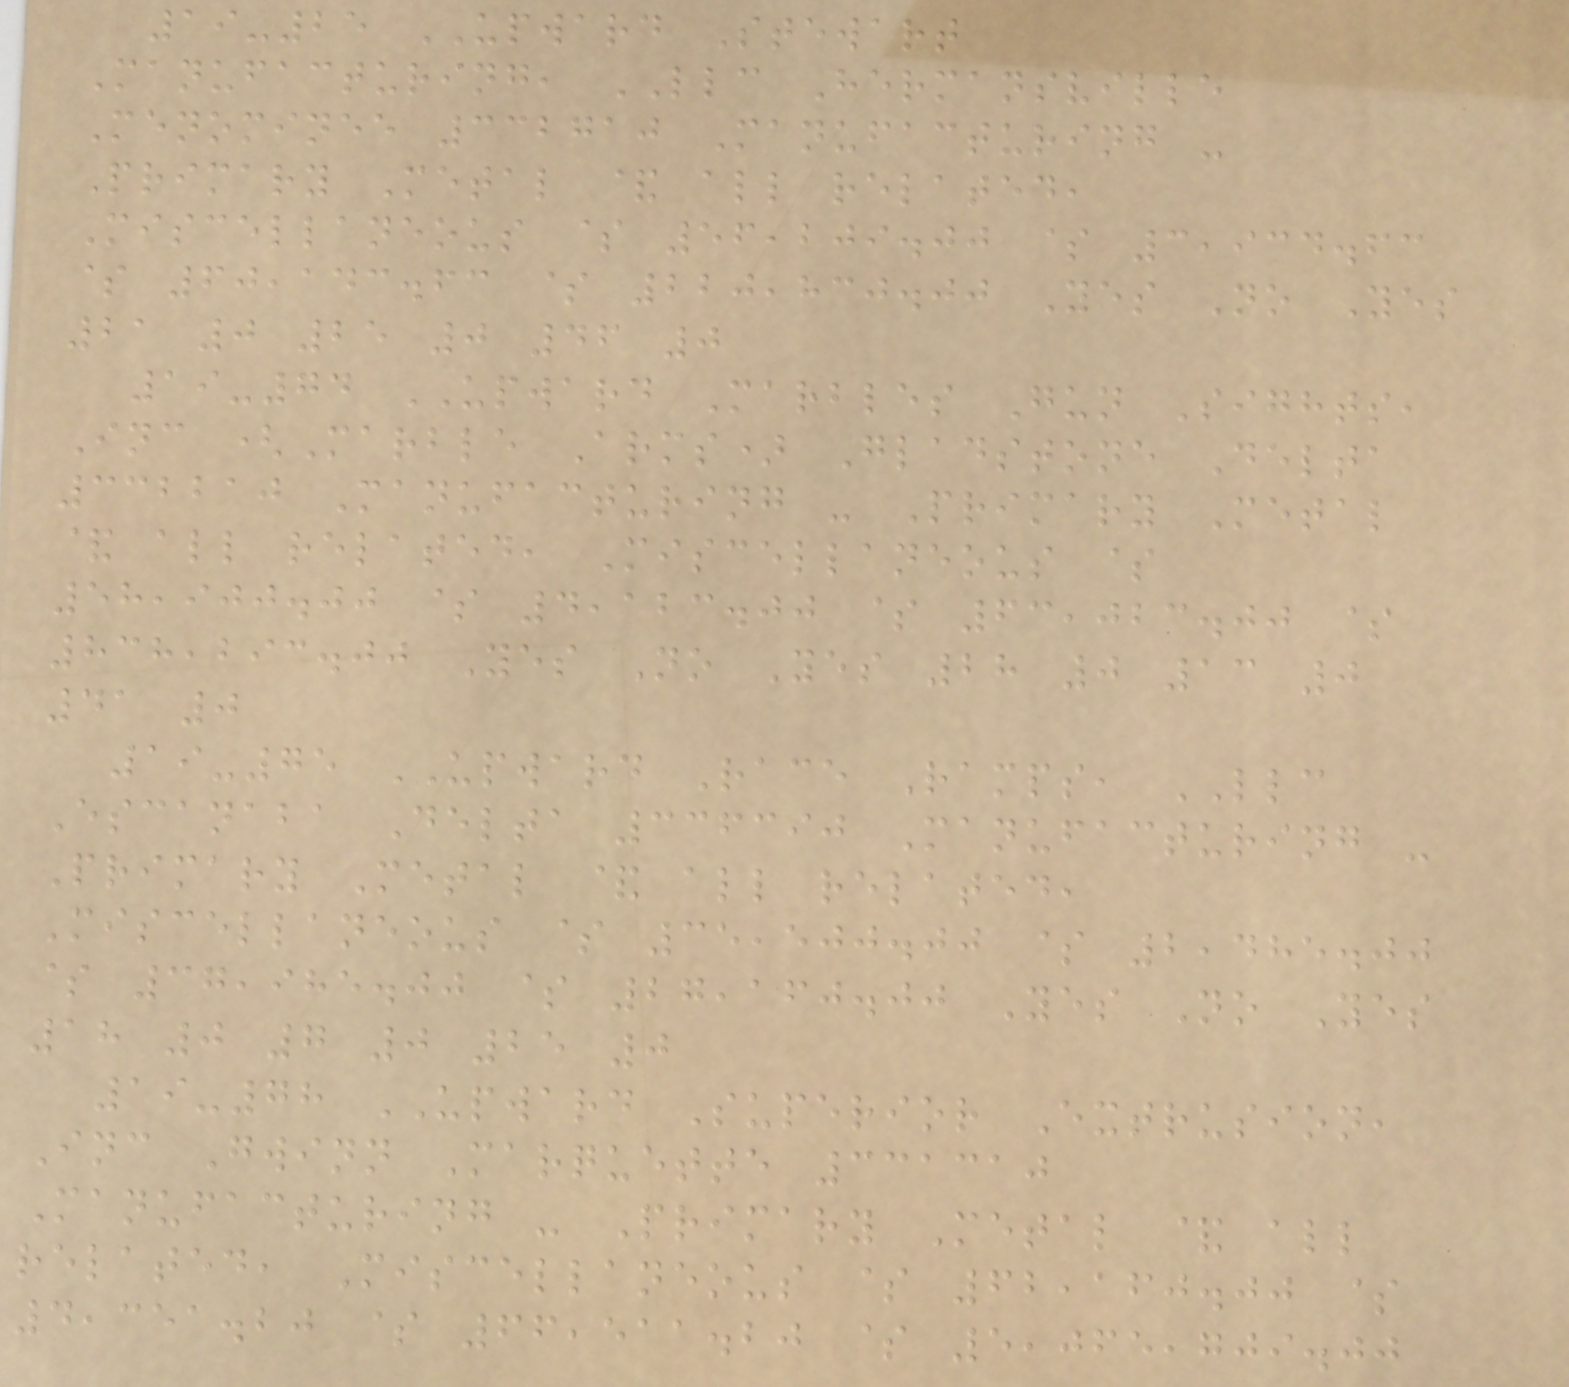19-25 UPWARD Stewart
Manufacturing, LLC Hermansville
Menominee 332710 Manufacturing -
Primary Metal & all related,
Miscellaneous $ 56,209.00 $ 3,934.63
$ 60,143.63 $ 220,830.00 Yes No Yes
21 0 25 0 46 0
19-74 UPWARD Marbles Gun Sights,
Inc (Marble Arms) Gladstone Delta
332210 Manufacturing - Primary Metal
& all related, Miscellaneous $
58,900.00 $ 4,123.00 $ 63,023.00 $
838,293.00 Yes No Yes 28 0 13 0
41 0
19-75 UPWARD Race Ramps, LLC
Escanaba Delta 336390 Manufacturing -
Primary Metal & all related,
Miscellaneous $ 35,500.00 $ 2,485.00
$ 37,985.00 $ 27,160.00 Yes No Yes
18 0 7 0 25 0
19-78 UPWARD Superior Extrusion,
Inc Gwinn Marquette 331310
Manufacturing - Primary Metal & all
related, Miscellaneous $ 62,160.00 $
4,351.20 $ 66,511.20 $ 5,065,709.00
